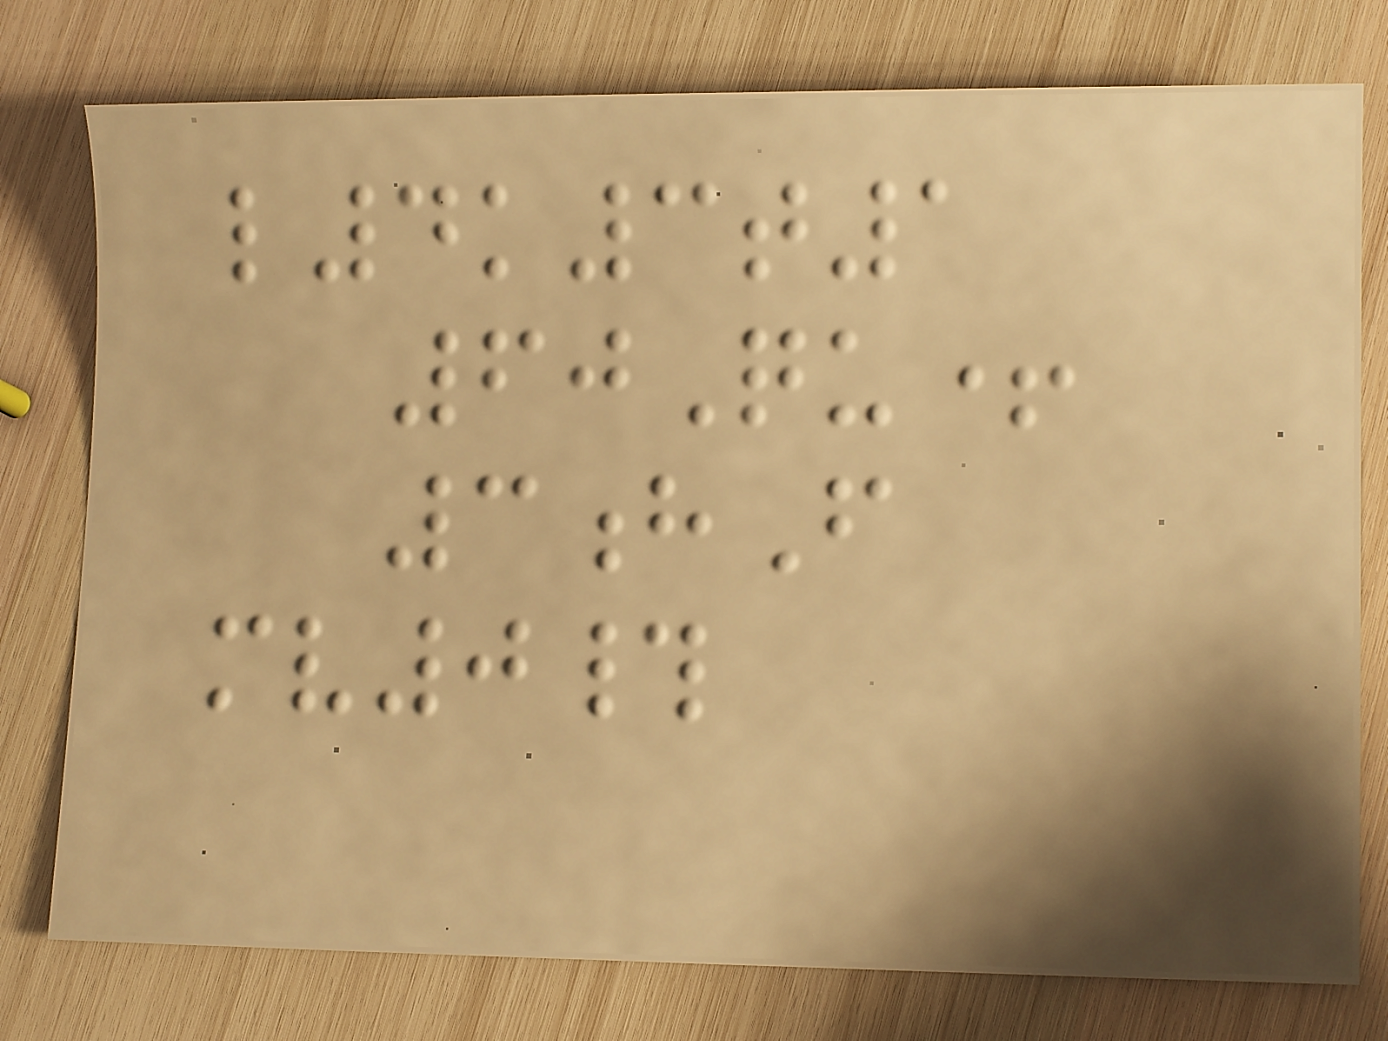l4k3t1
60Qu+
3hF
mv0#
